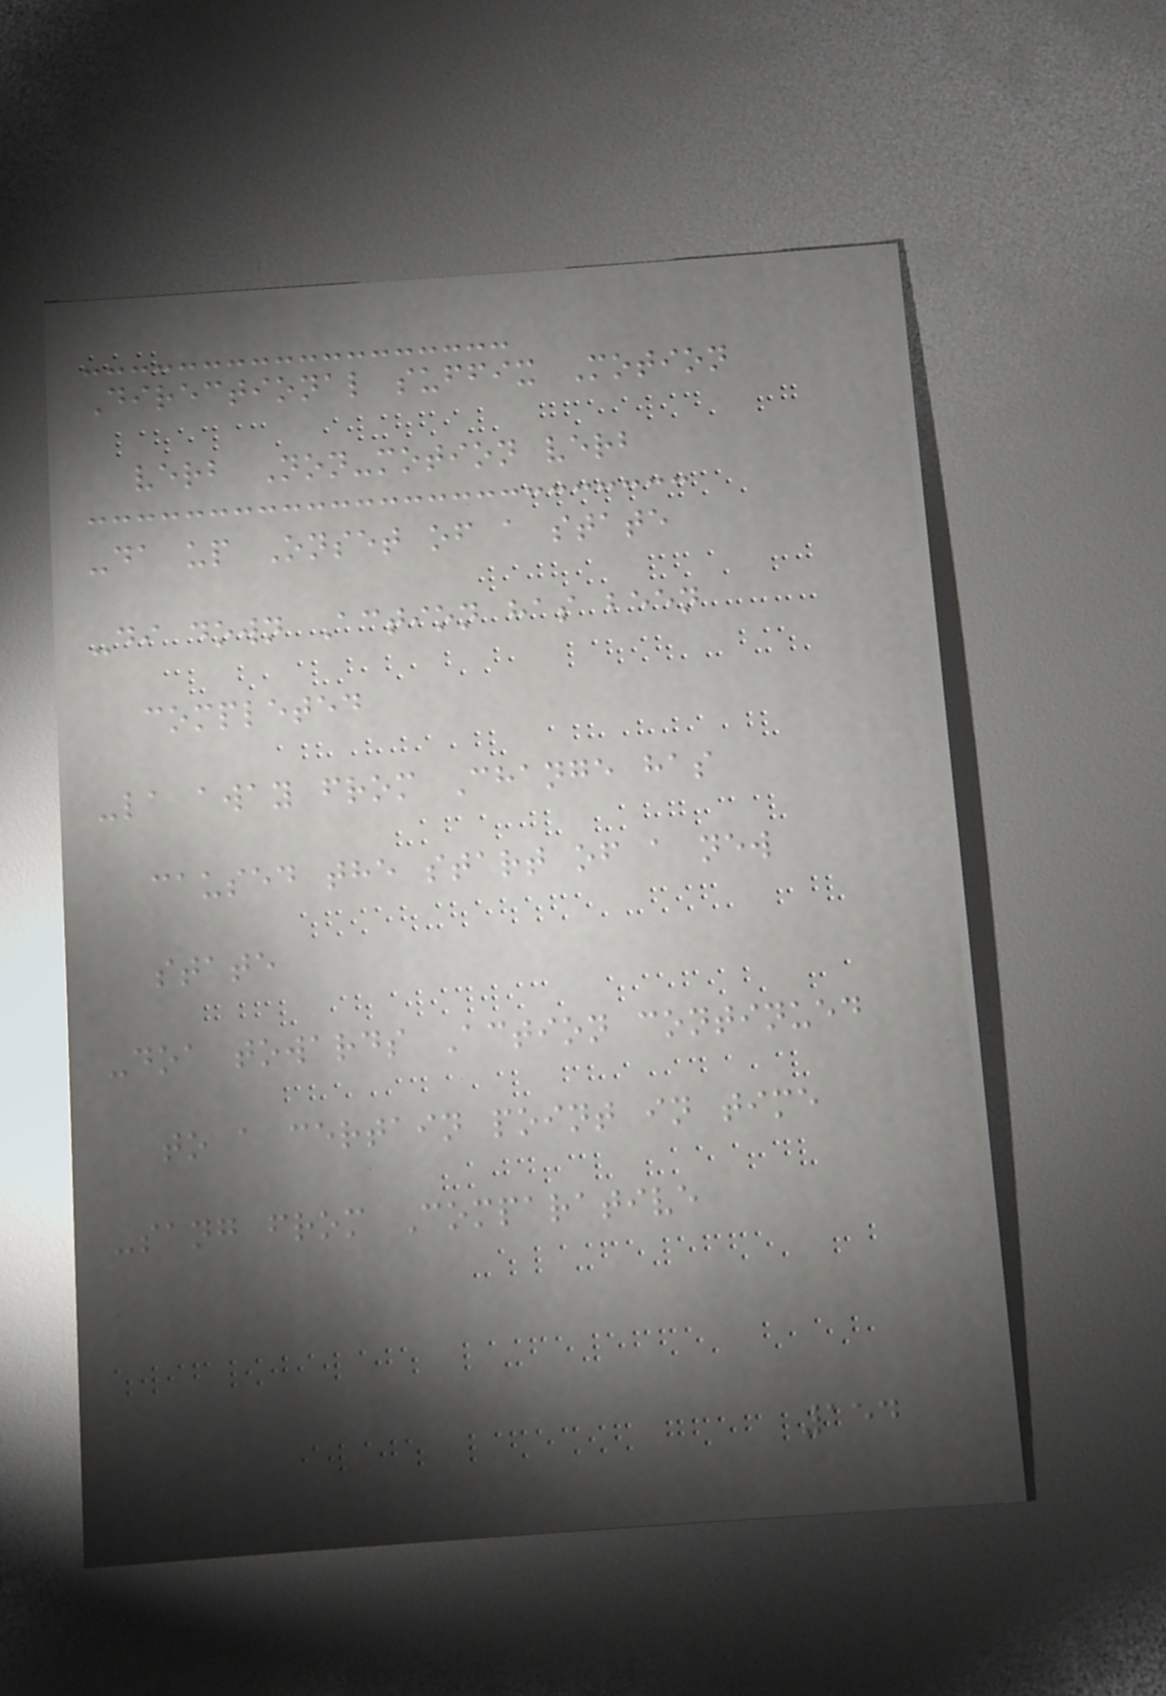Directional suffix Motion
verb Non-motion verb
-da up Onset of a state
-di down Action has been
completed
-la away from Change has
caused the start of a new
state
-doa towards Action continued
to a certain point in time
-sang from Comparative
154
